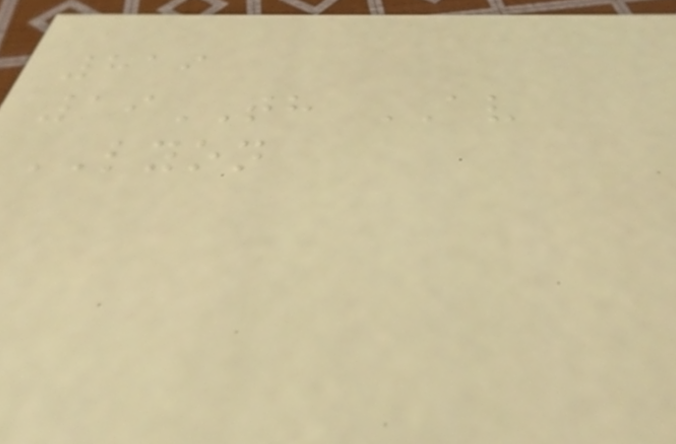819
19TH AV
LYON
